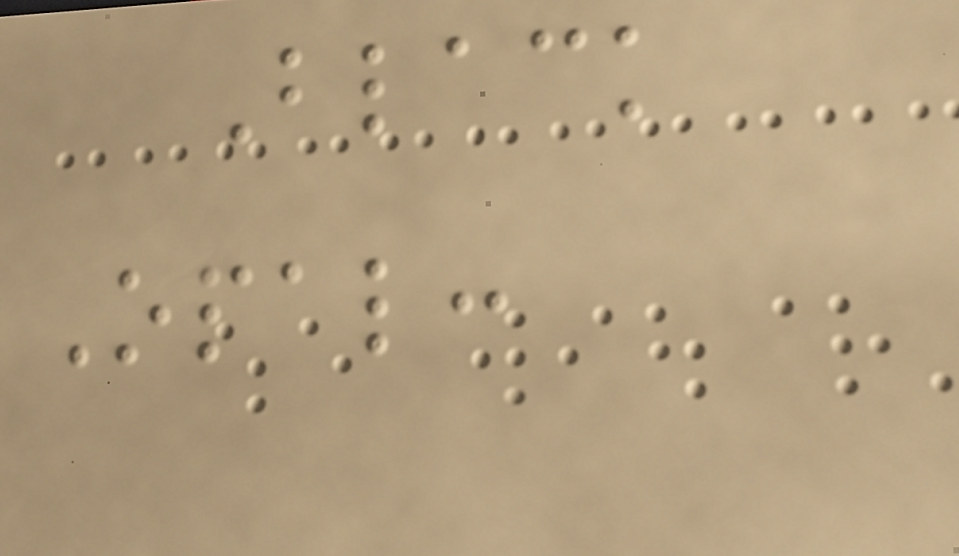Black
Opal:
